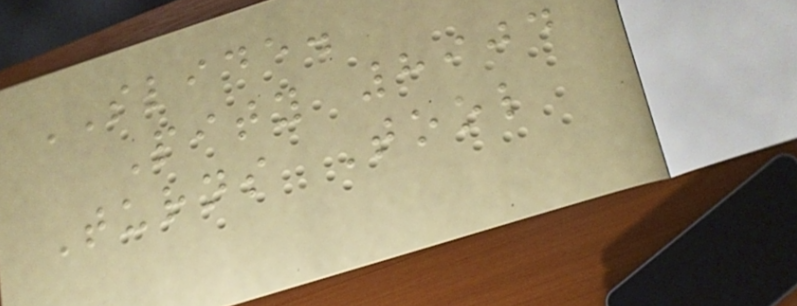SLIDE.
Pity 8904
Turns Tool
